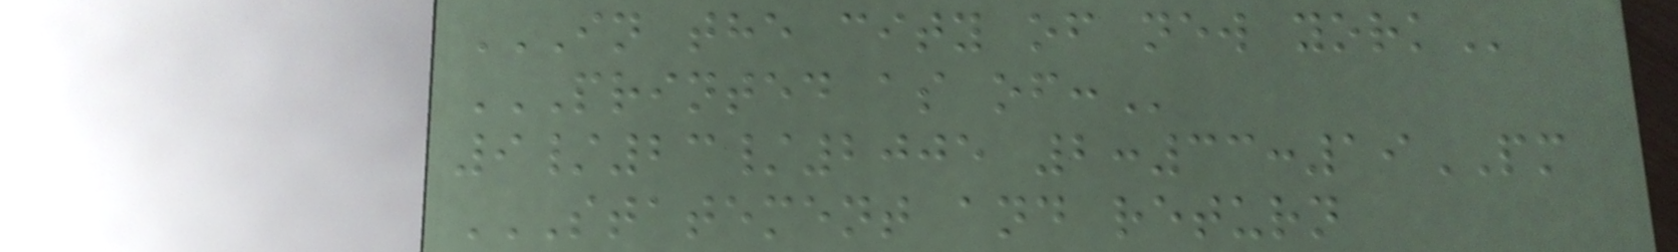IN THE CITY OF NEW YORK
PRINTED AS OF:
9/23/2005 2:33:19PM
STATEMENT AND RETURN
